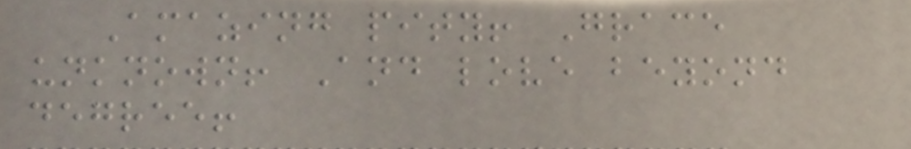Amazing pity! Grace
unknown! And love beyond
degree!
